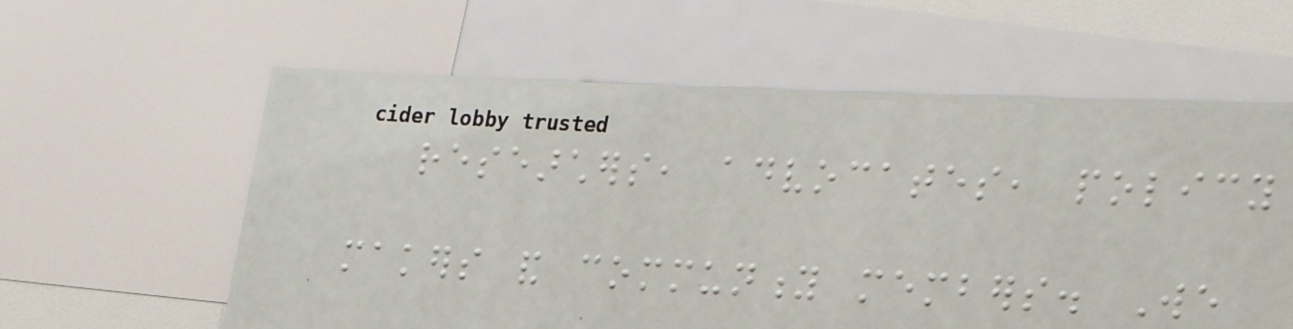researchers, advocates, policy
makers and community members. We
